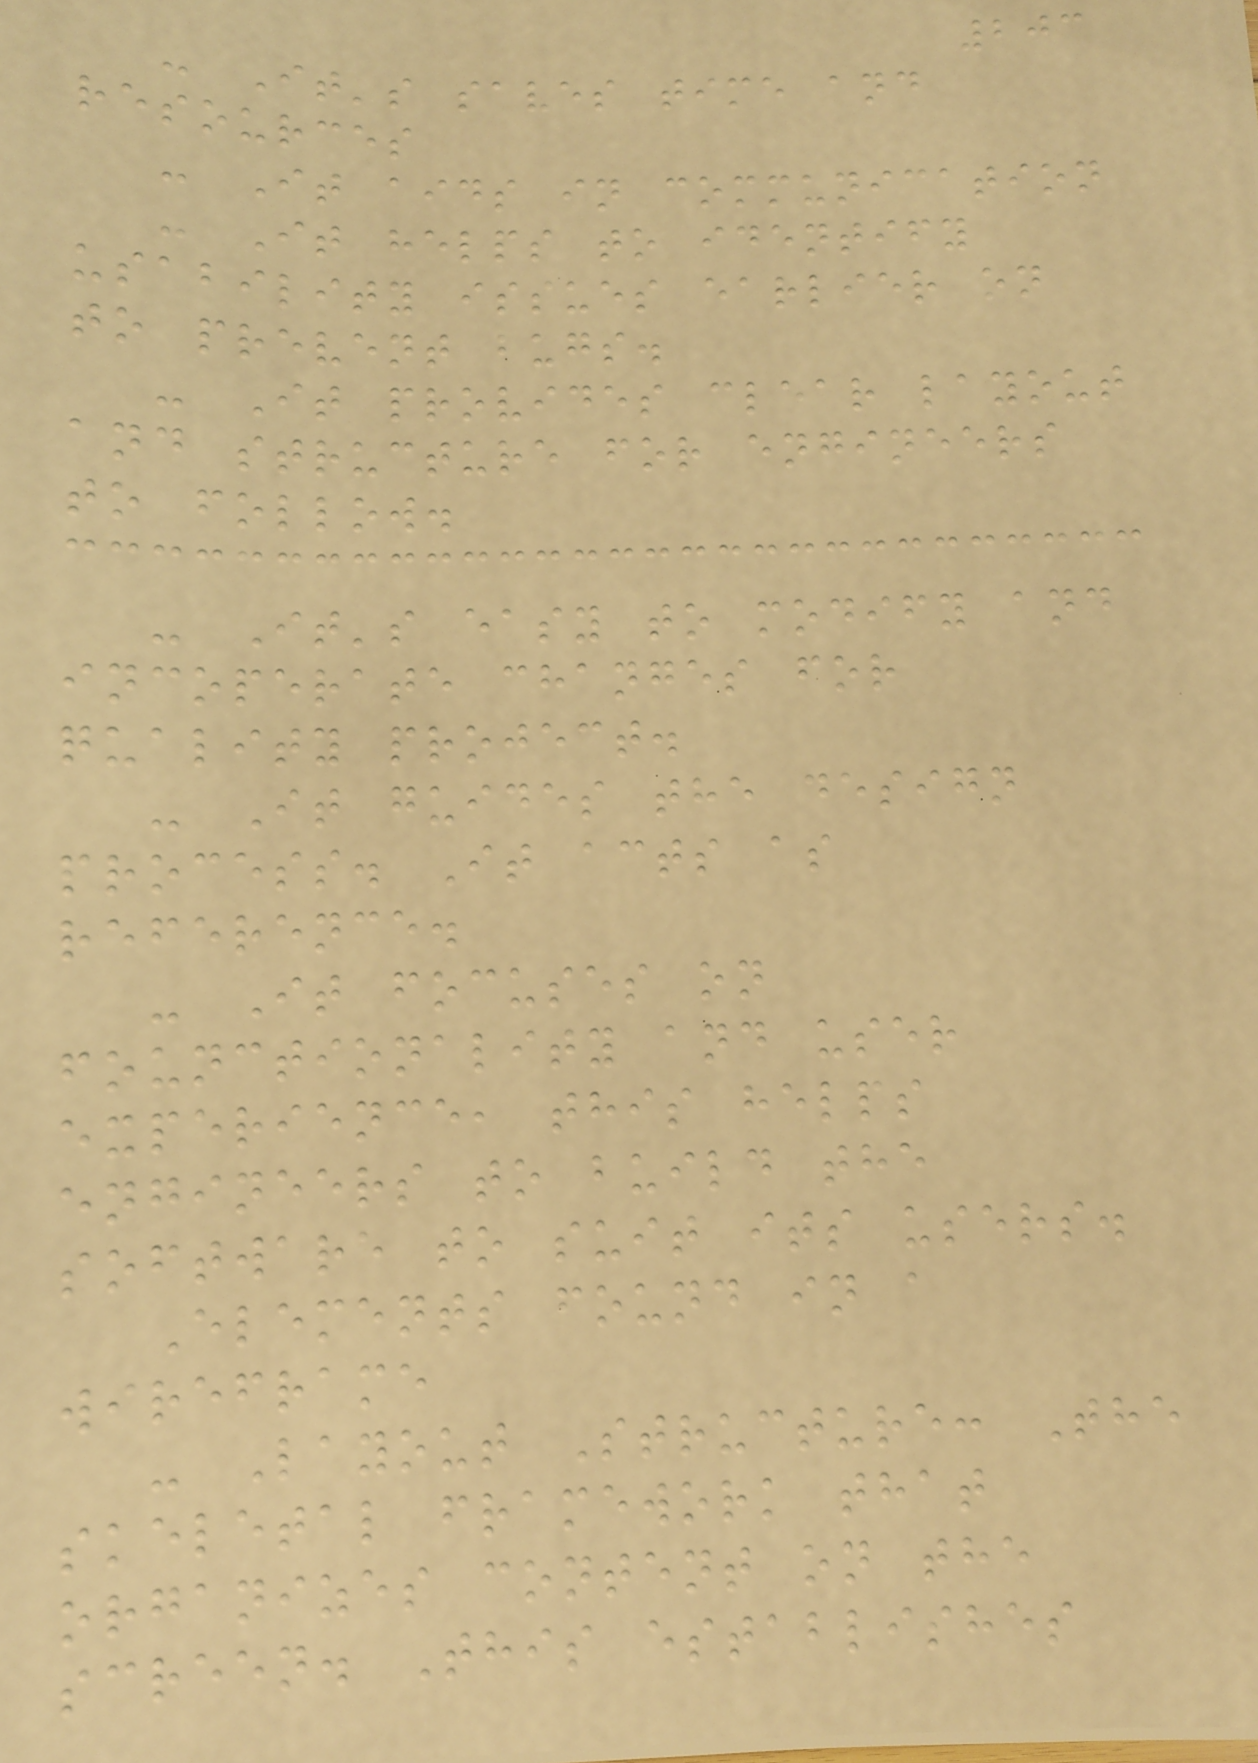203
- It's saves time and
resources
- It aids in communication
- It helps to identify
usability issues earlier on
to prevent bugs.
- It provides clear layout
and structure for engineers
to follow.
- It's easy to modify and
incoperate changes for
quality project.
- It guides the design
process. It acts as
reference.
- It focuses on
founctionality and user
experience, this helps
engineers to build the
software to suit its users.
Elements found in a
wireframe
- Layout Structure: The
skeletal framework that
organizes content on the
screen. This establishes
